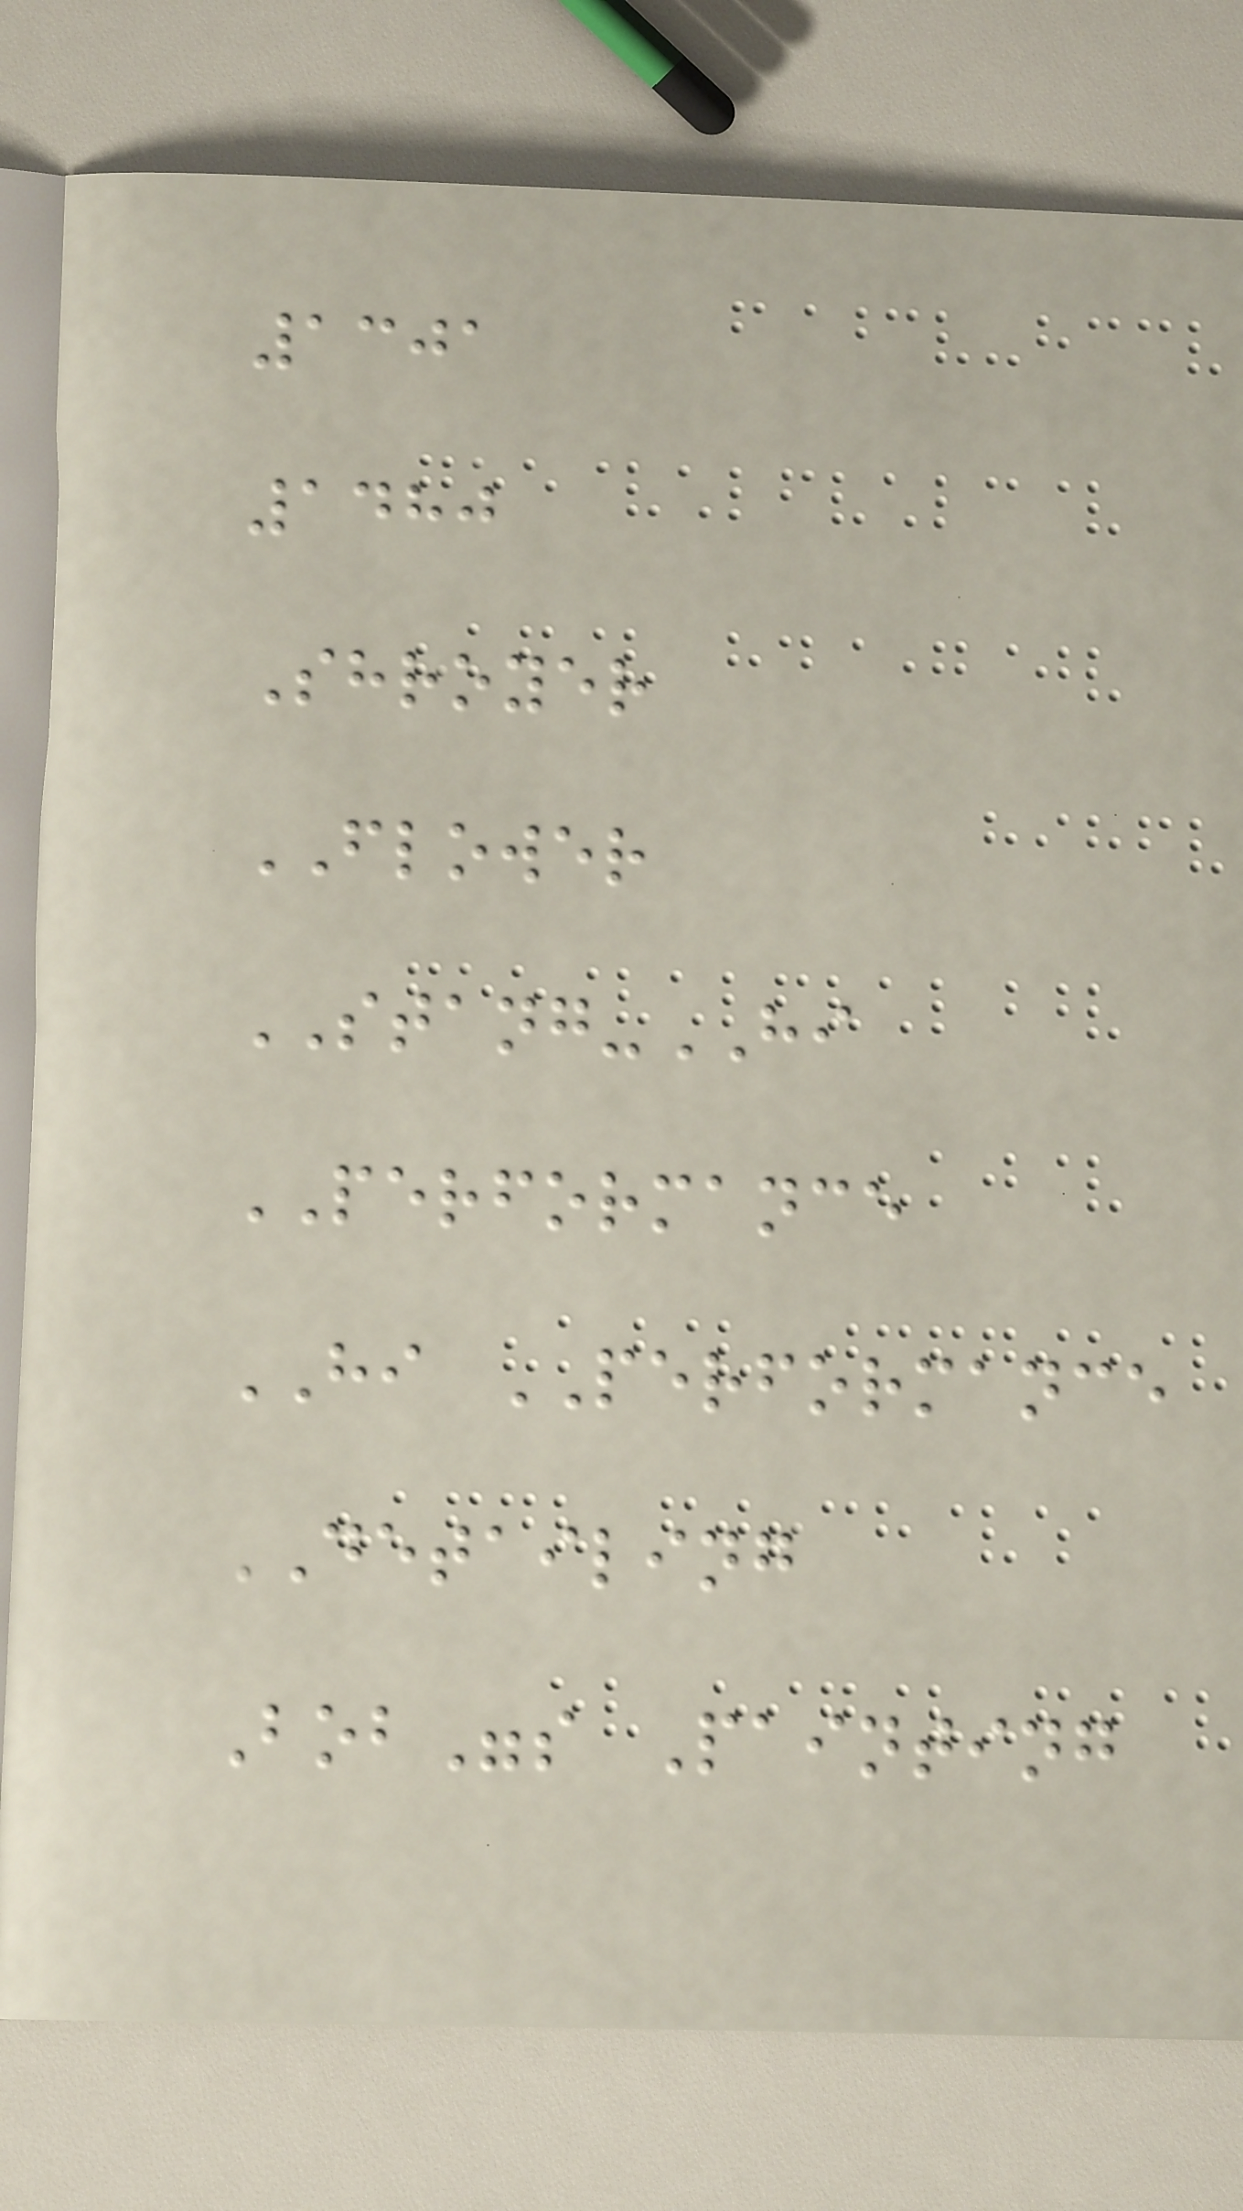1301
1480
Shroyer
FLOWER
STANG-HI
PERFORMANCE
HI PERFORMANCE
DETAILING
Bob"s Painting
